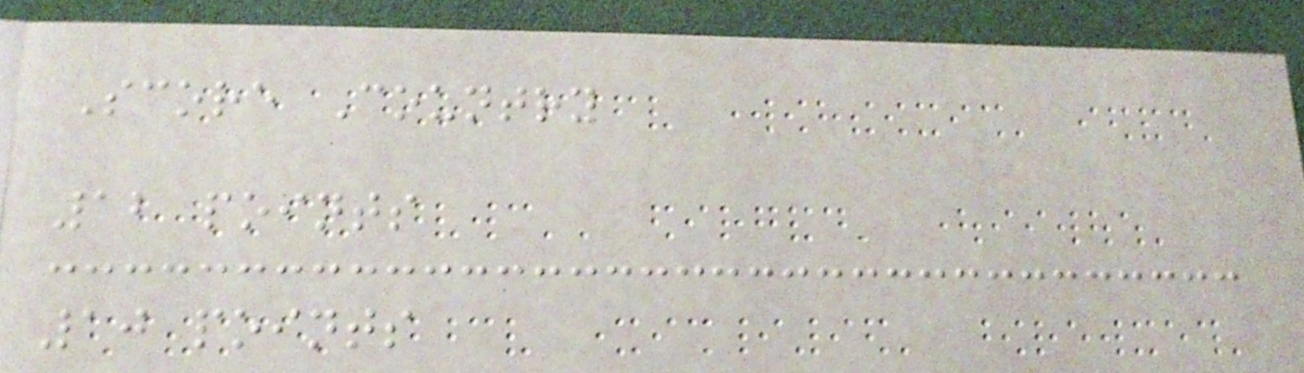Score Country
12 points
10 points
